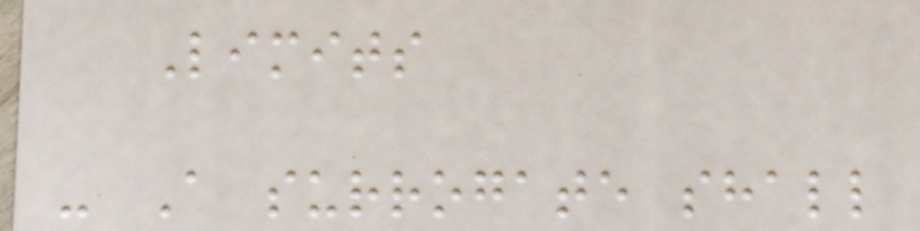Limits
- A surrogate shall
